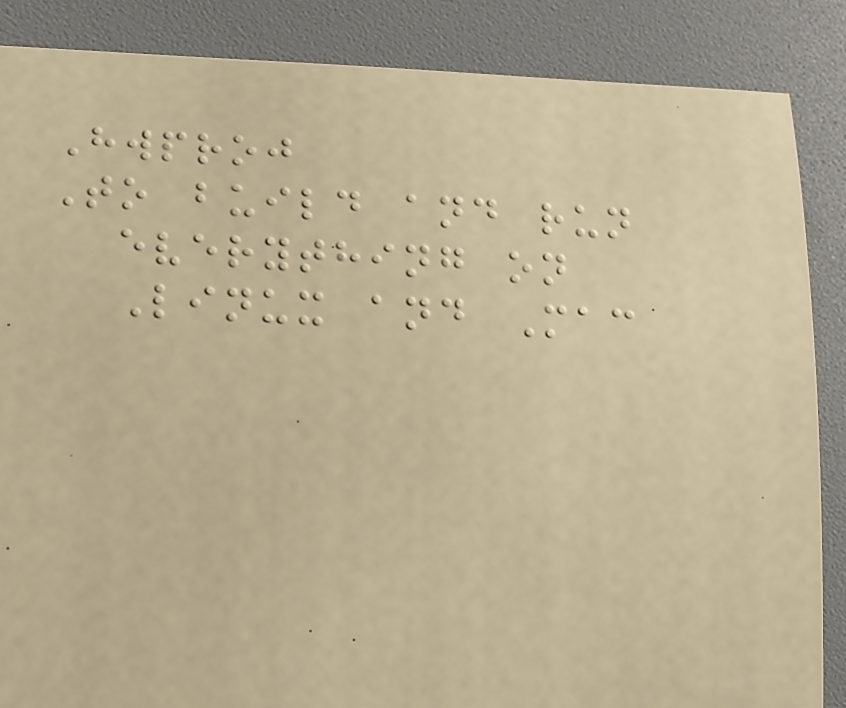Hwproj
To build and run
everything on
Linux and Mac
